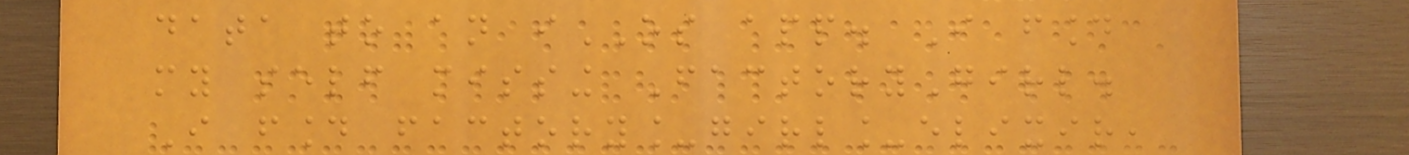data to an iOS app. I found
my self missing FactoryGirl.
I found factory_girl_elixir,
